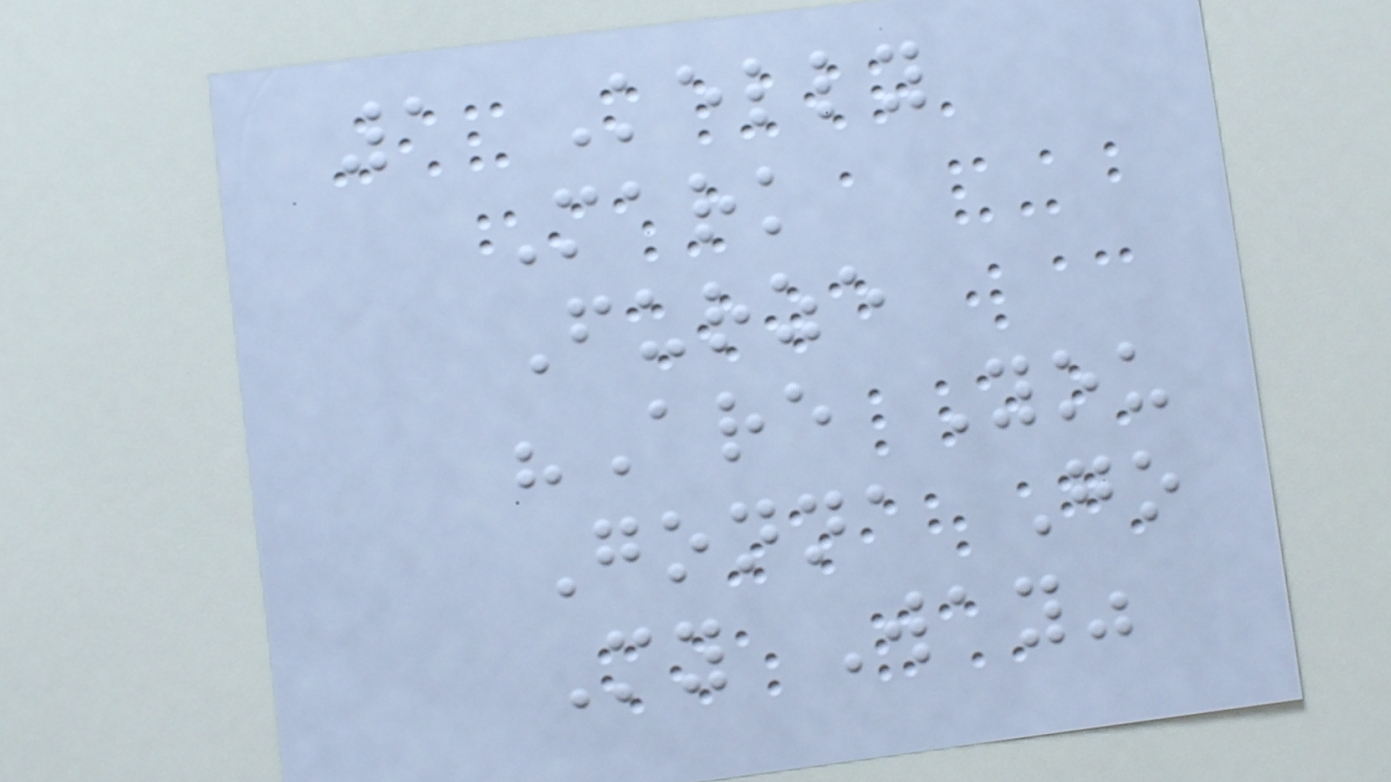1 Kelly
Mark
Furze
"Are You
Gonna Go
My Way"
